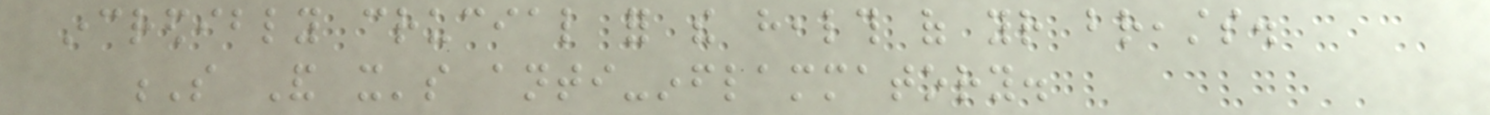incredibly crucial for the health of your breasts.
S And it's anti-inflammatory.
